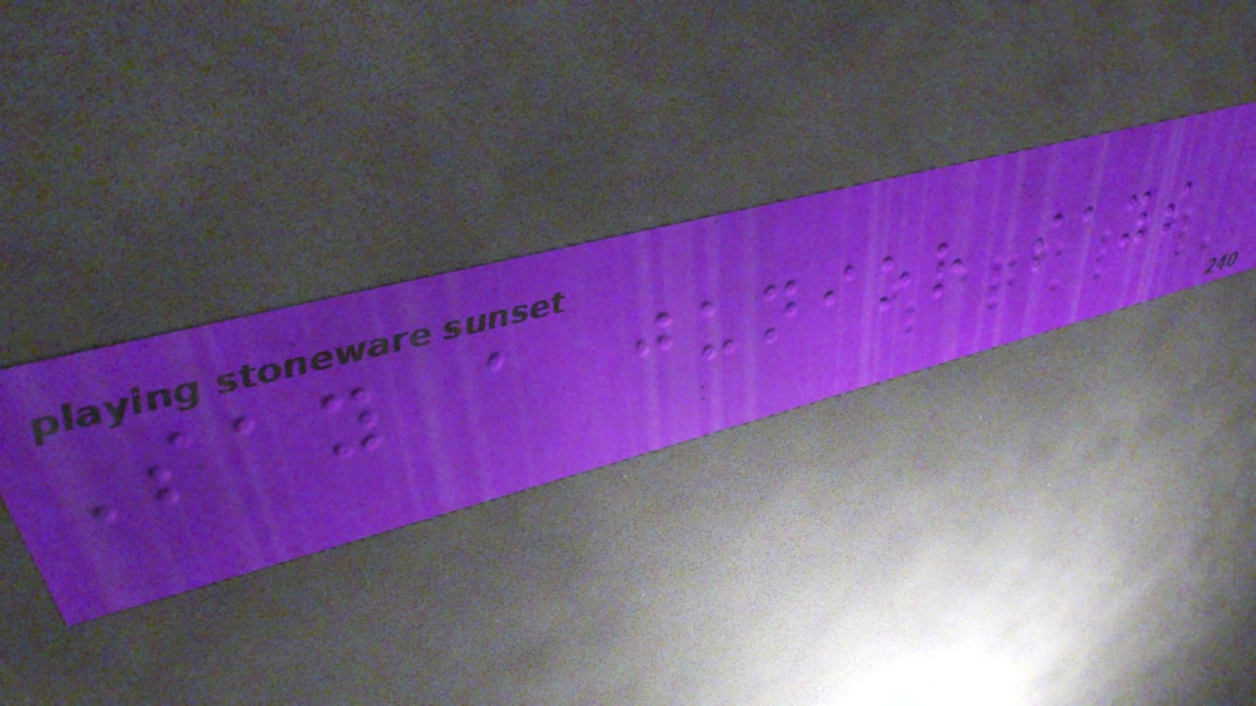Say a junior says
